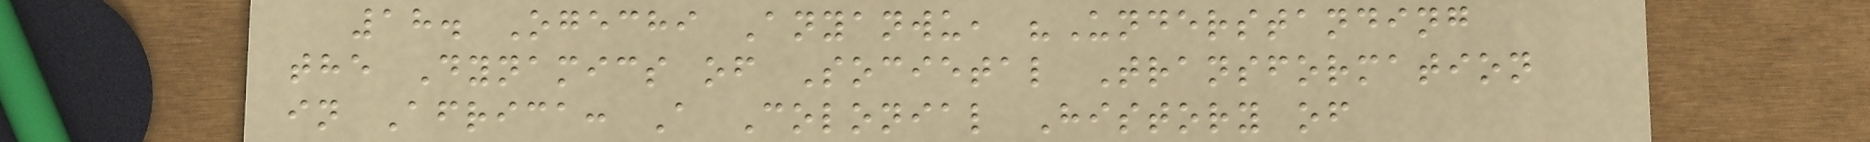18. Ogechi Anyanwu, "Understanding
the Dynamics of Societal Transformation
in Africa: A Colonial History of
